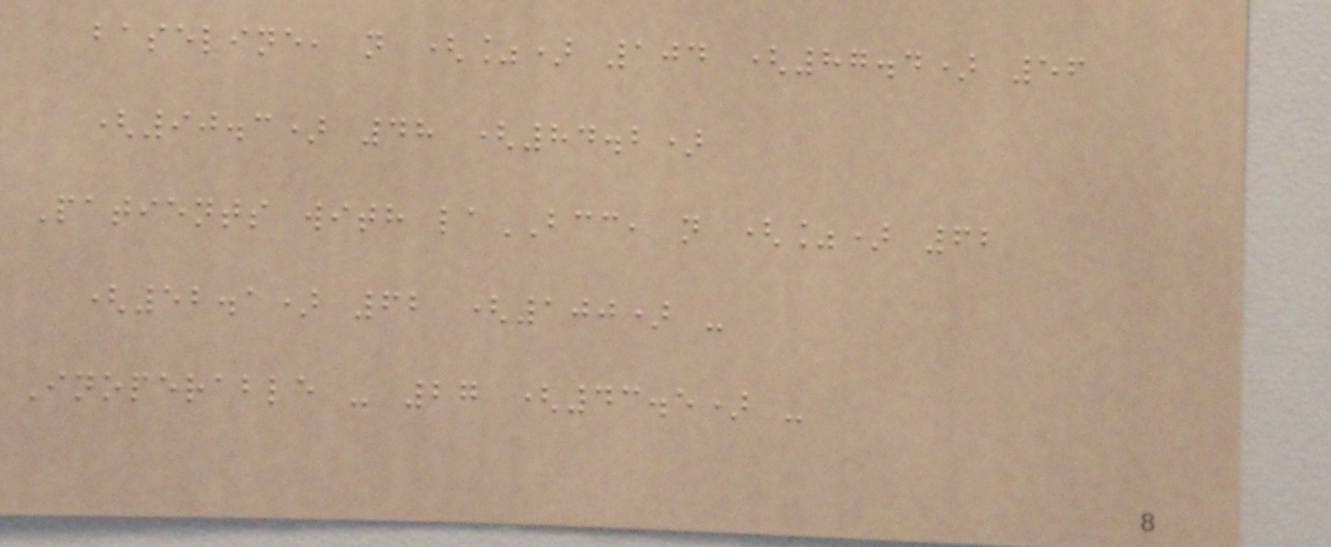baseline, n (%) 104 (87.4) 56
(90.3) 48 (84.2)
Patients with laBCC, n (%) 62
(52.1) 62 (100) -
Inoperable - 27 (43.5) -
